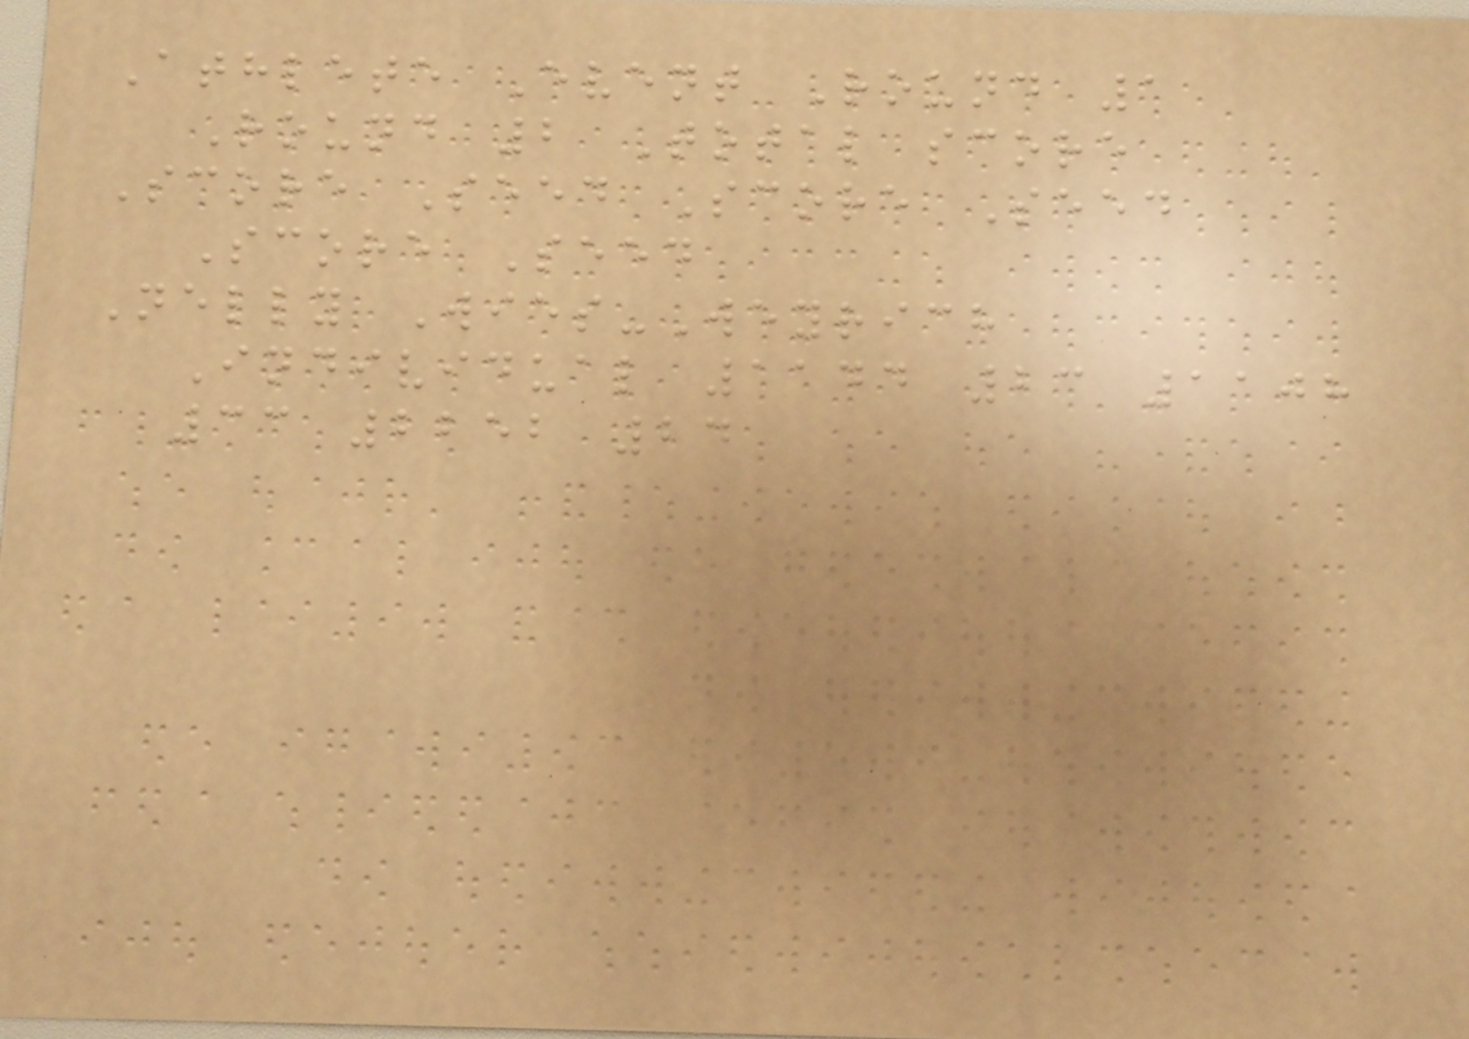Athlete Event Round 1
Round 2 Total score
Score Seed Score Seed
Score Seed
Nelly Wies-Weyrich
Individual 1144 23 1108
33 2252 24
